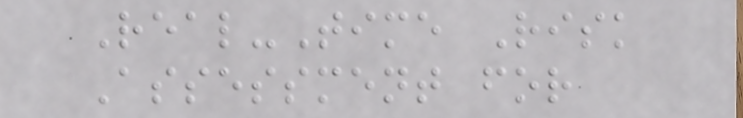Real-Time Risk
Assessment for
